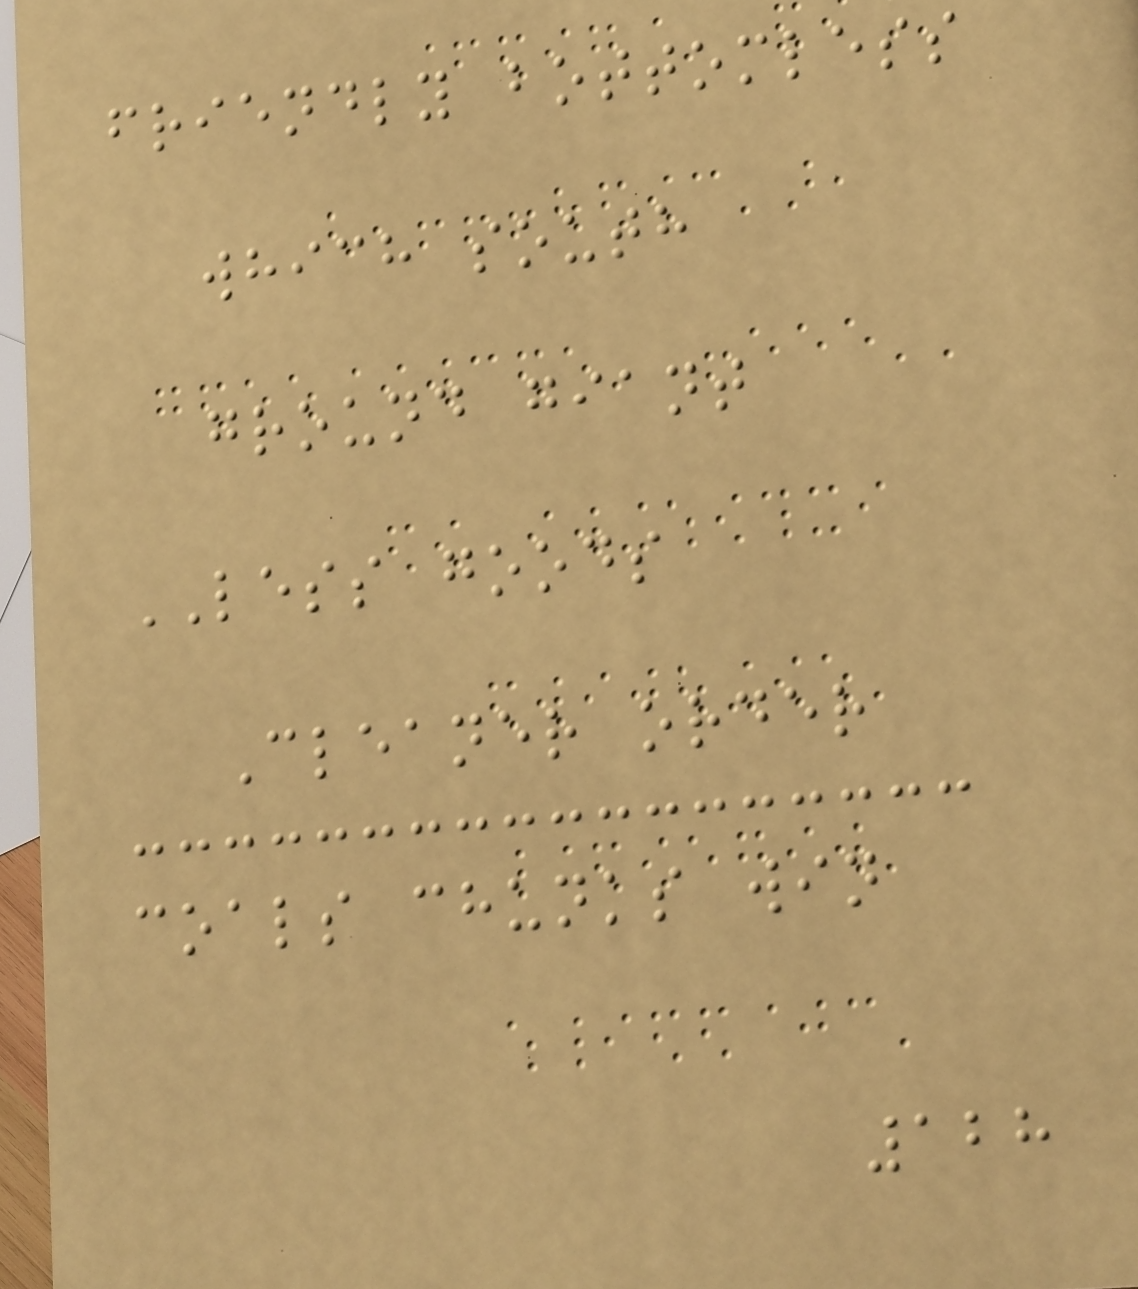friendly bottomless
which south
ground giant
LESS goods
Cleaner order
coals chunks win
128
